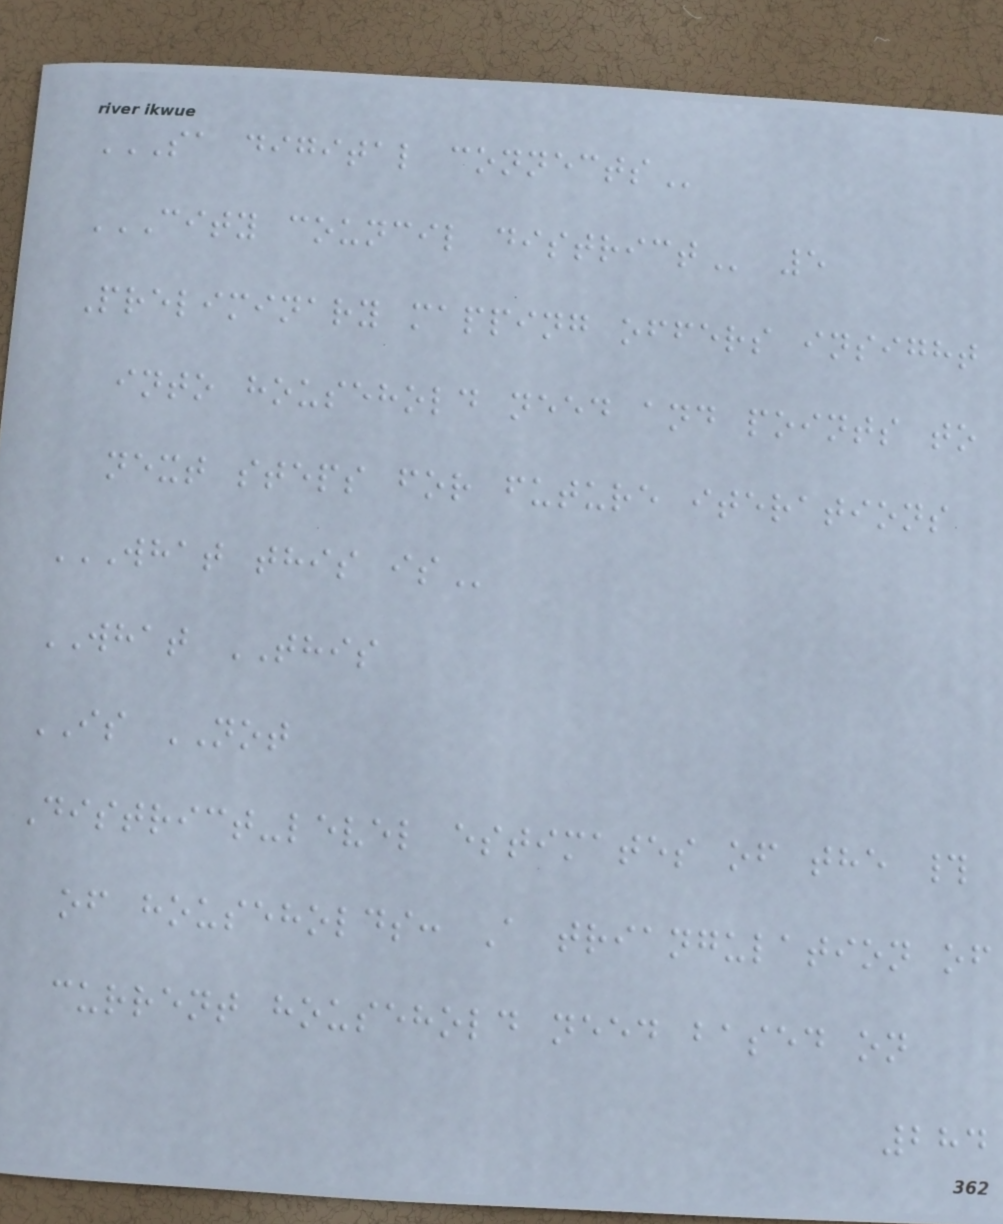SA DIGITAL CONNECTS
CITY COUNCIL DISTRICT 5
Preliminary mapping offers insight
into household need and points to
next steps for future iterations
WHAT THIS IS
WHAT THIS
IS NOT
District-level estimates of the #
of households: A triangulation of
current household need based on
284
